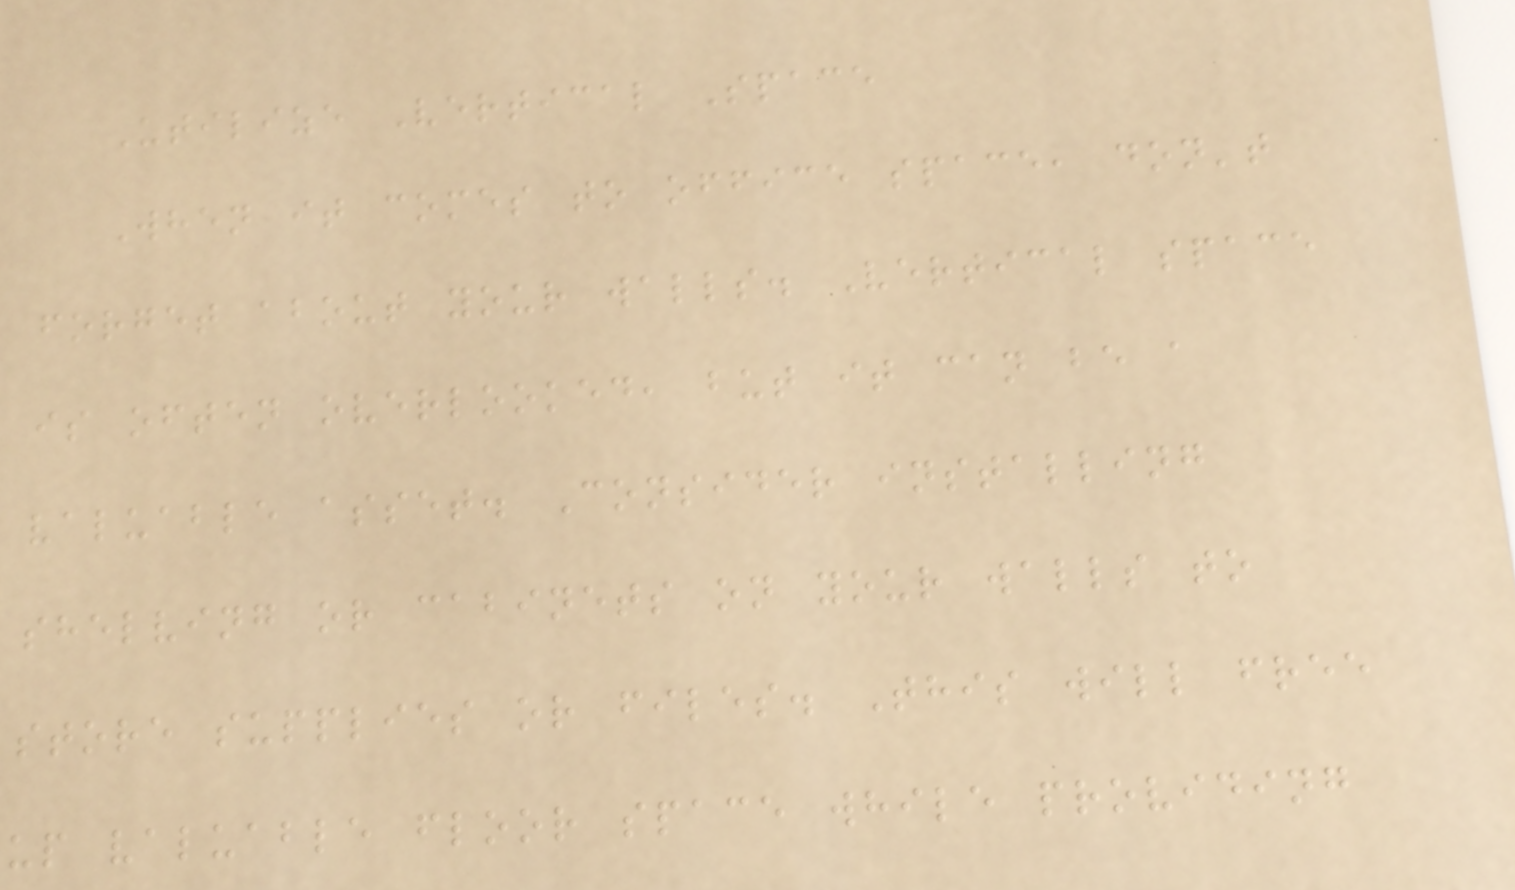Utilize Vertical Space
When it comes to office space, don't
forget about your walls. Vertical space
is often overlooked, but it can be a
valuable asset. Consider installing
shelving or cabinets on your walls to
store supplies or files. This will free
up valuable floor space while providing
